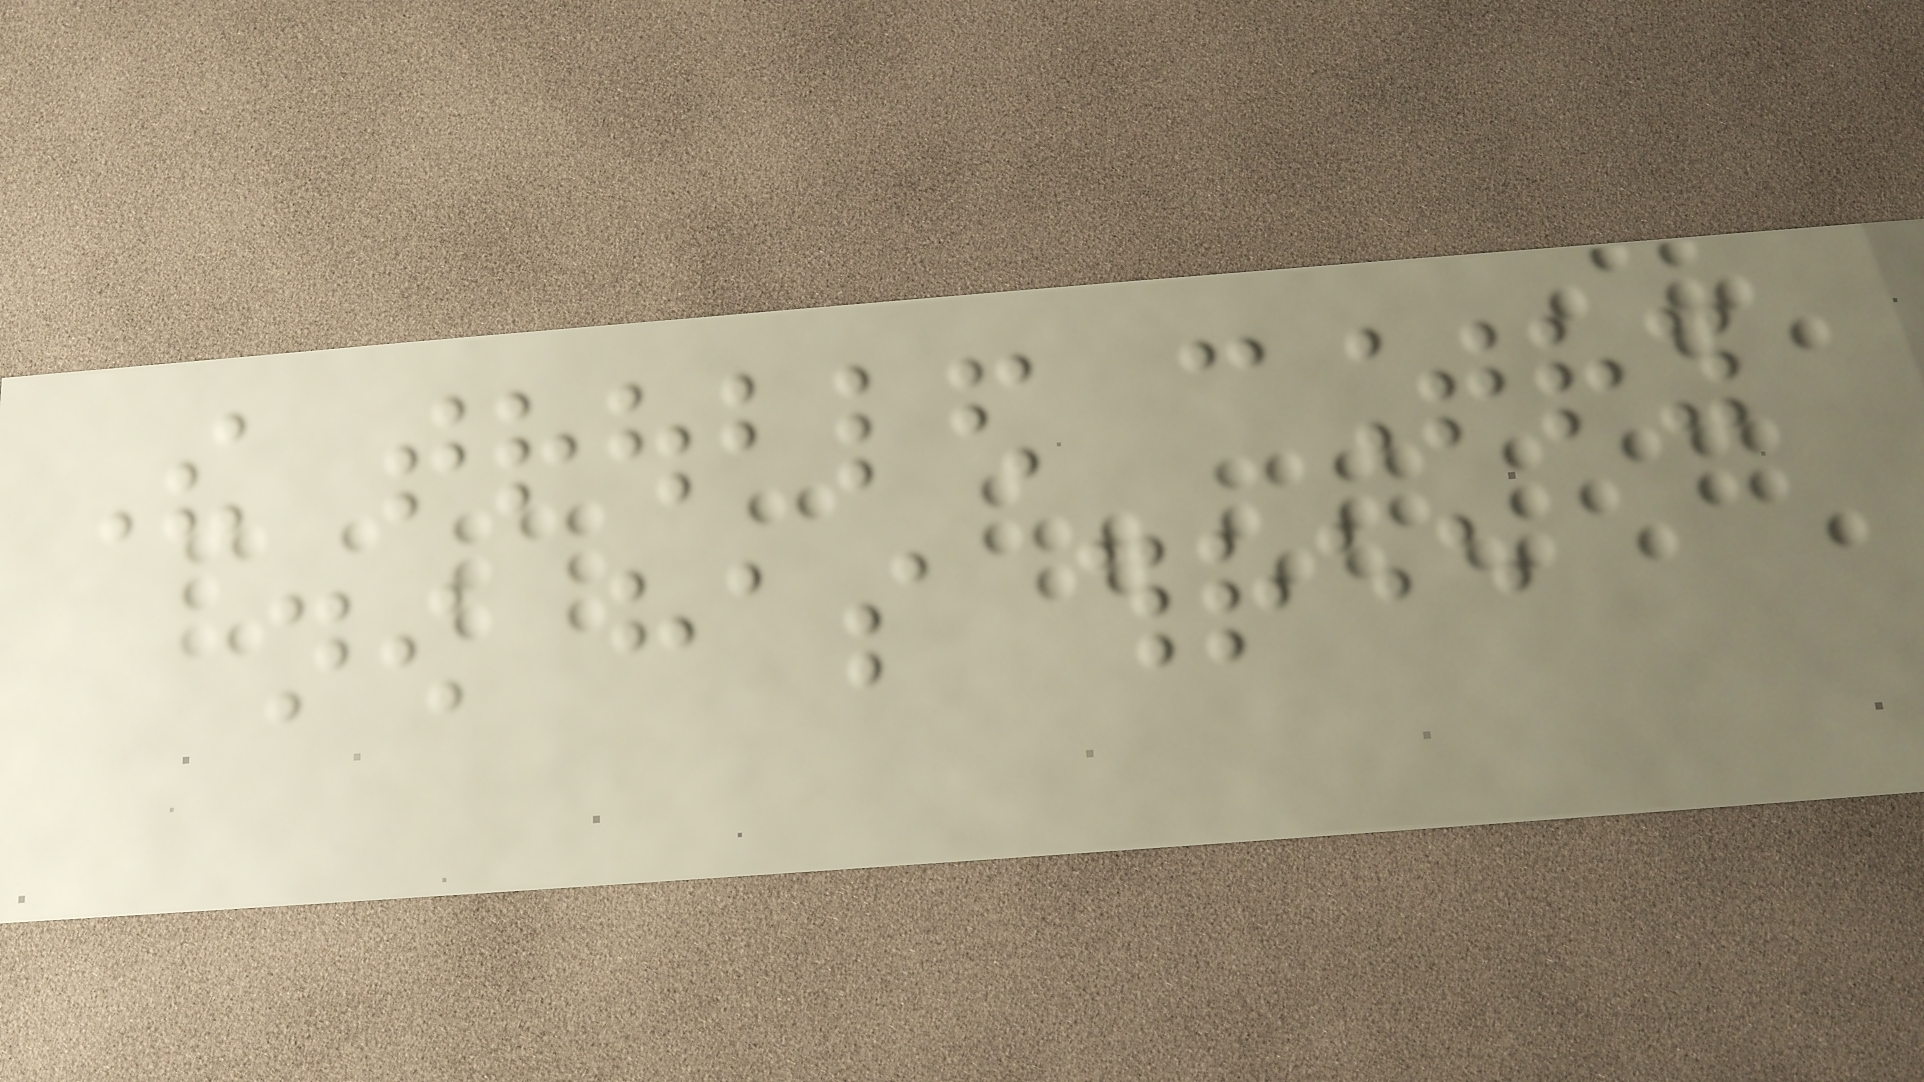The troubled country
now has three
